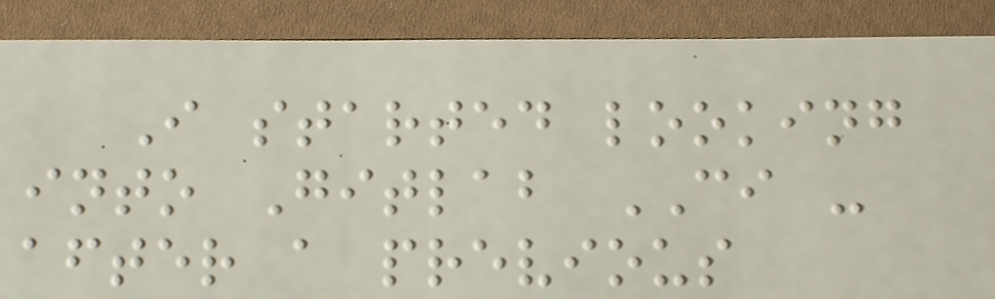I started looking
into Gitlab CI -
after a previous
